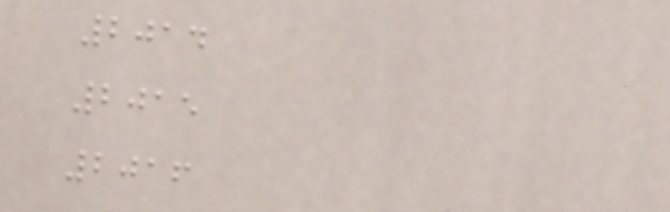2014
2015
2016
